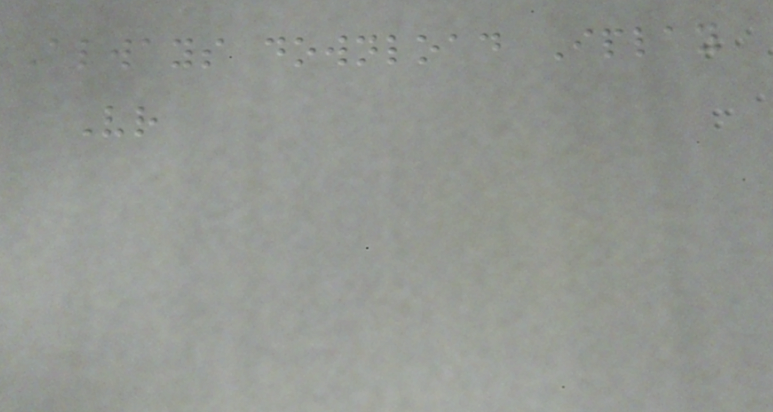Always download Iplay
Vr
